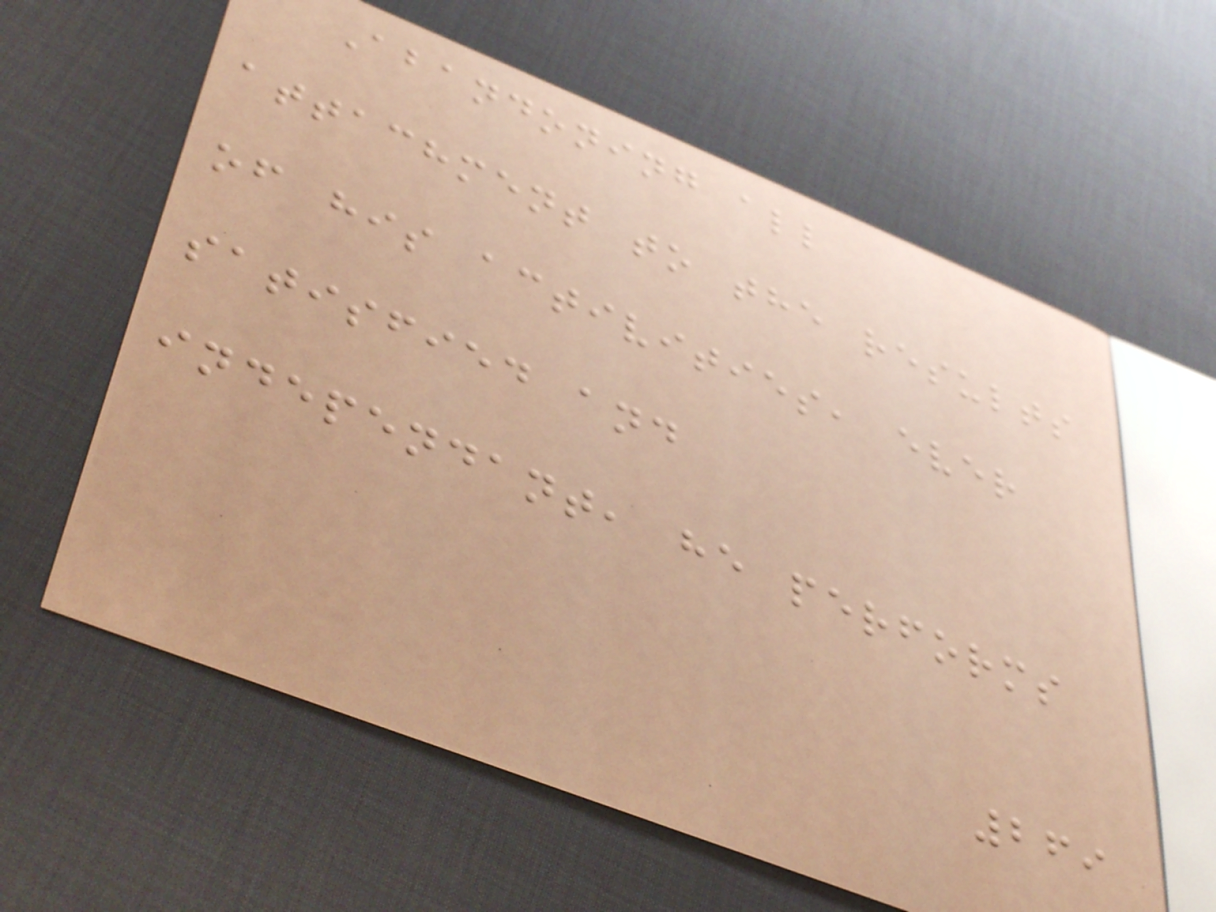Abandoning all
attachment to the results
of his activities, ever
satisfied and
independant, he performs
269
